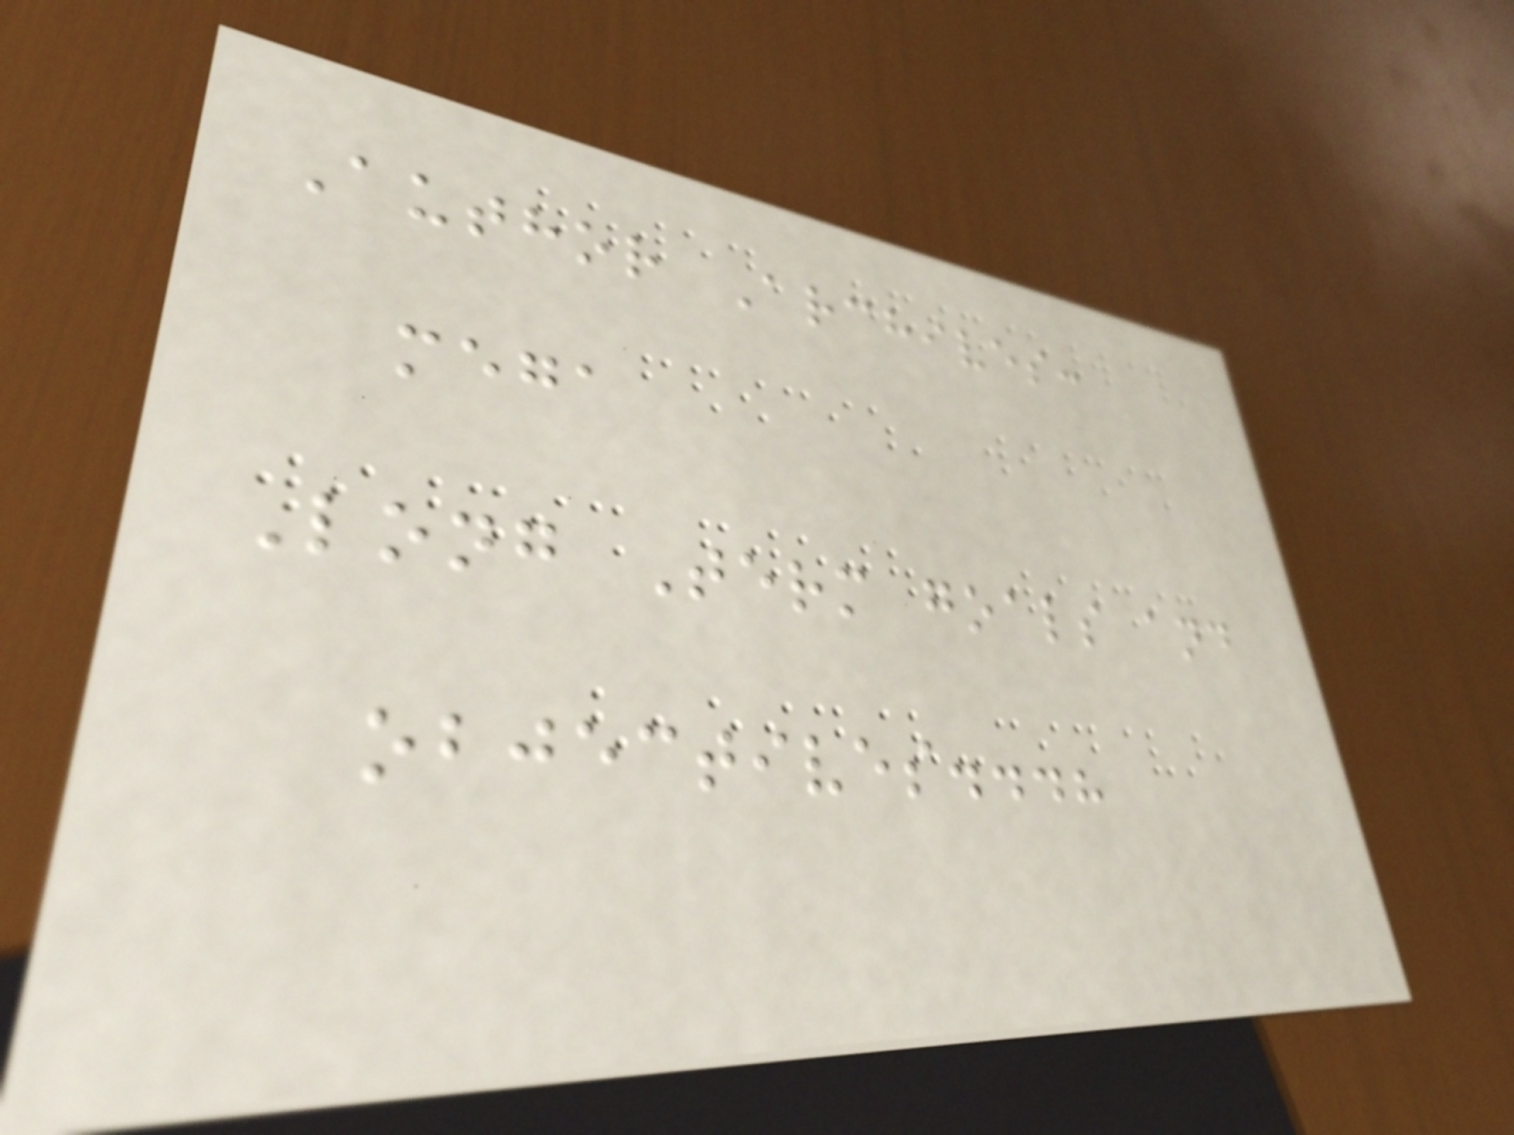Author Archives:
mega
Long Term goals and
objectives...?
